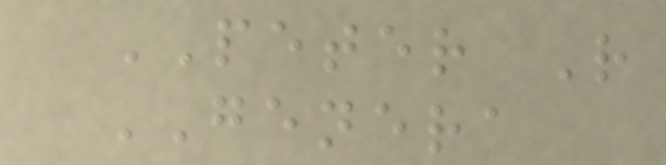PETER R
GENERA
